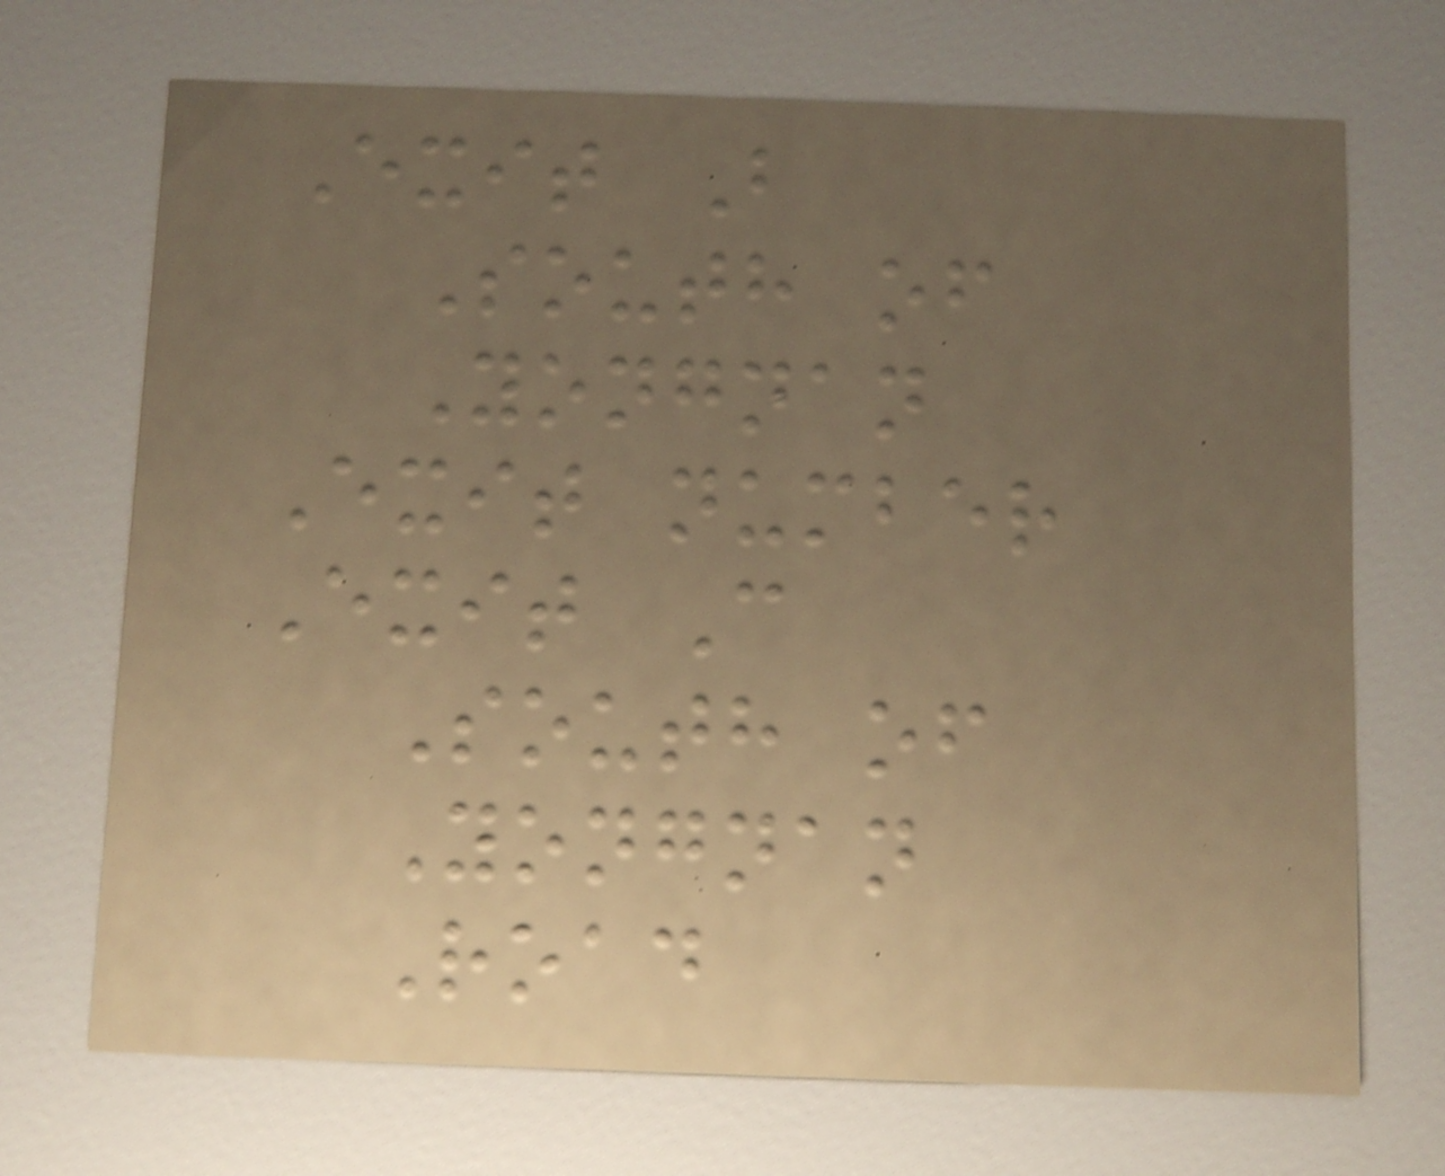Exit B
South of
Yongnan
Exit number
Exit C
South of
Yongnan
Road
